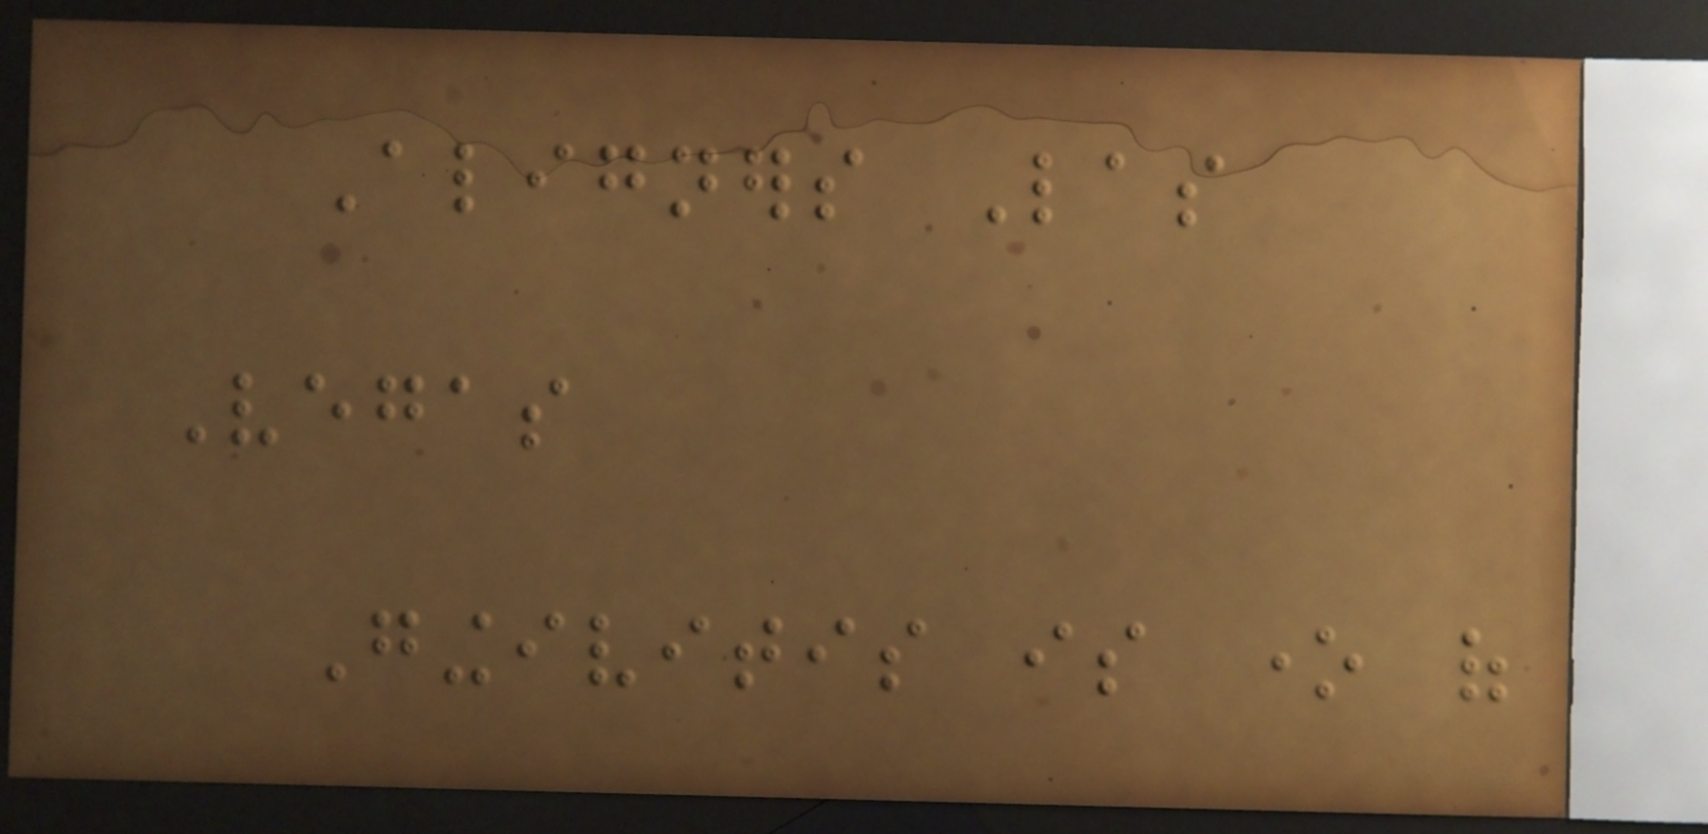Aligners Las
Vegas
Gingivitis is one of
